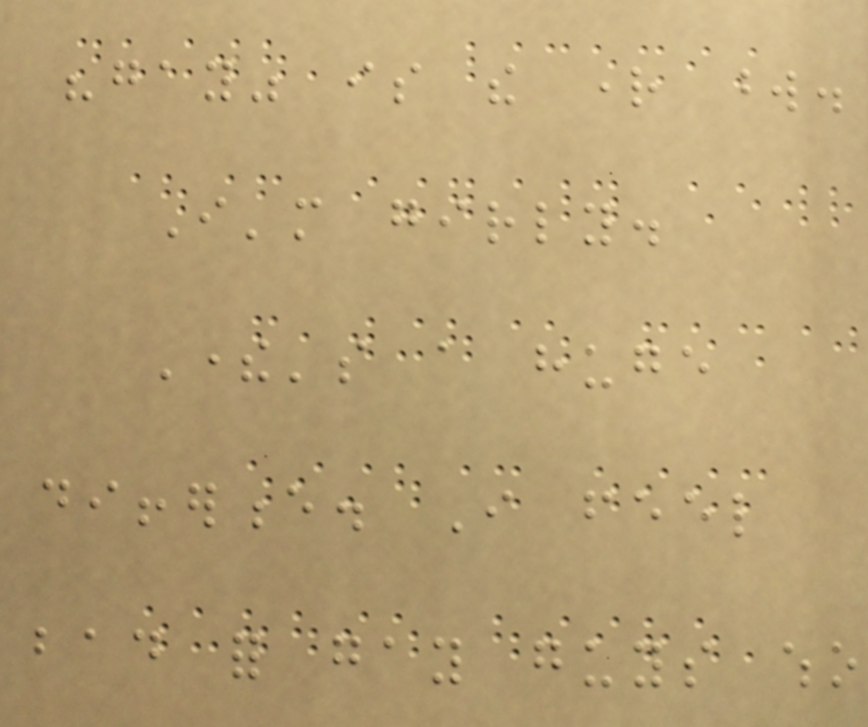"gay" is the right word.
I'm girly.
There's a huge
difference. I feel
bad for gay guys who
